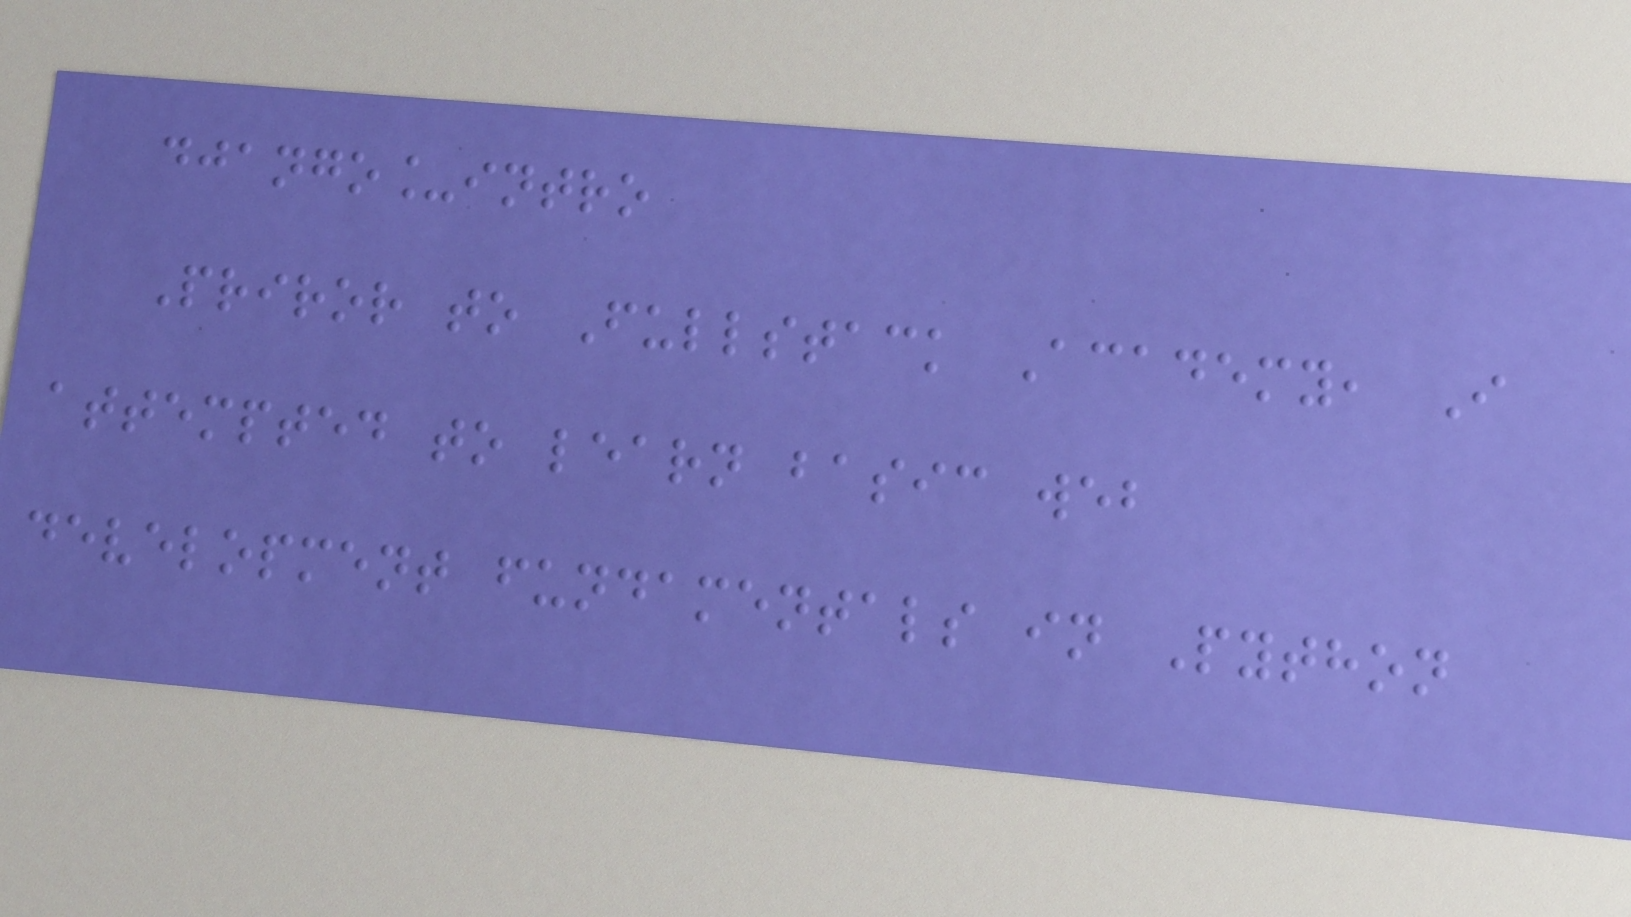django_intro
Priror to Fullstack Academy, I
attempted to learn basic web
development fundamentals in Python
